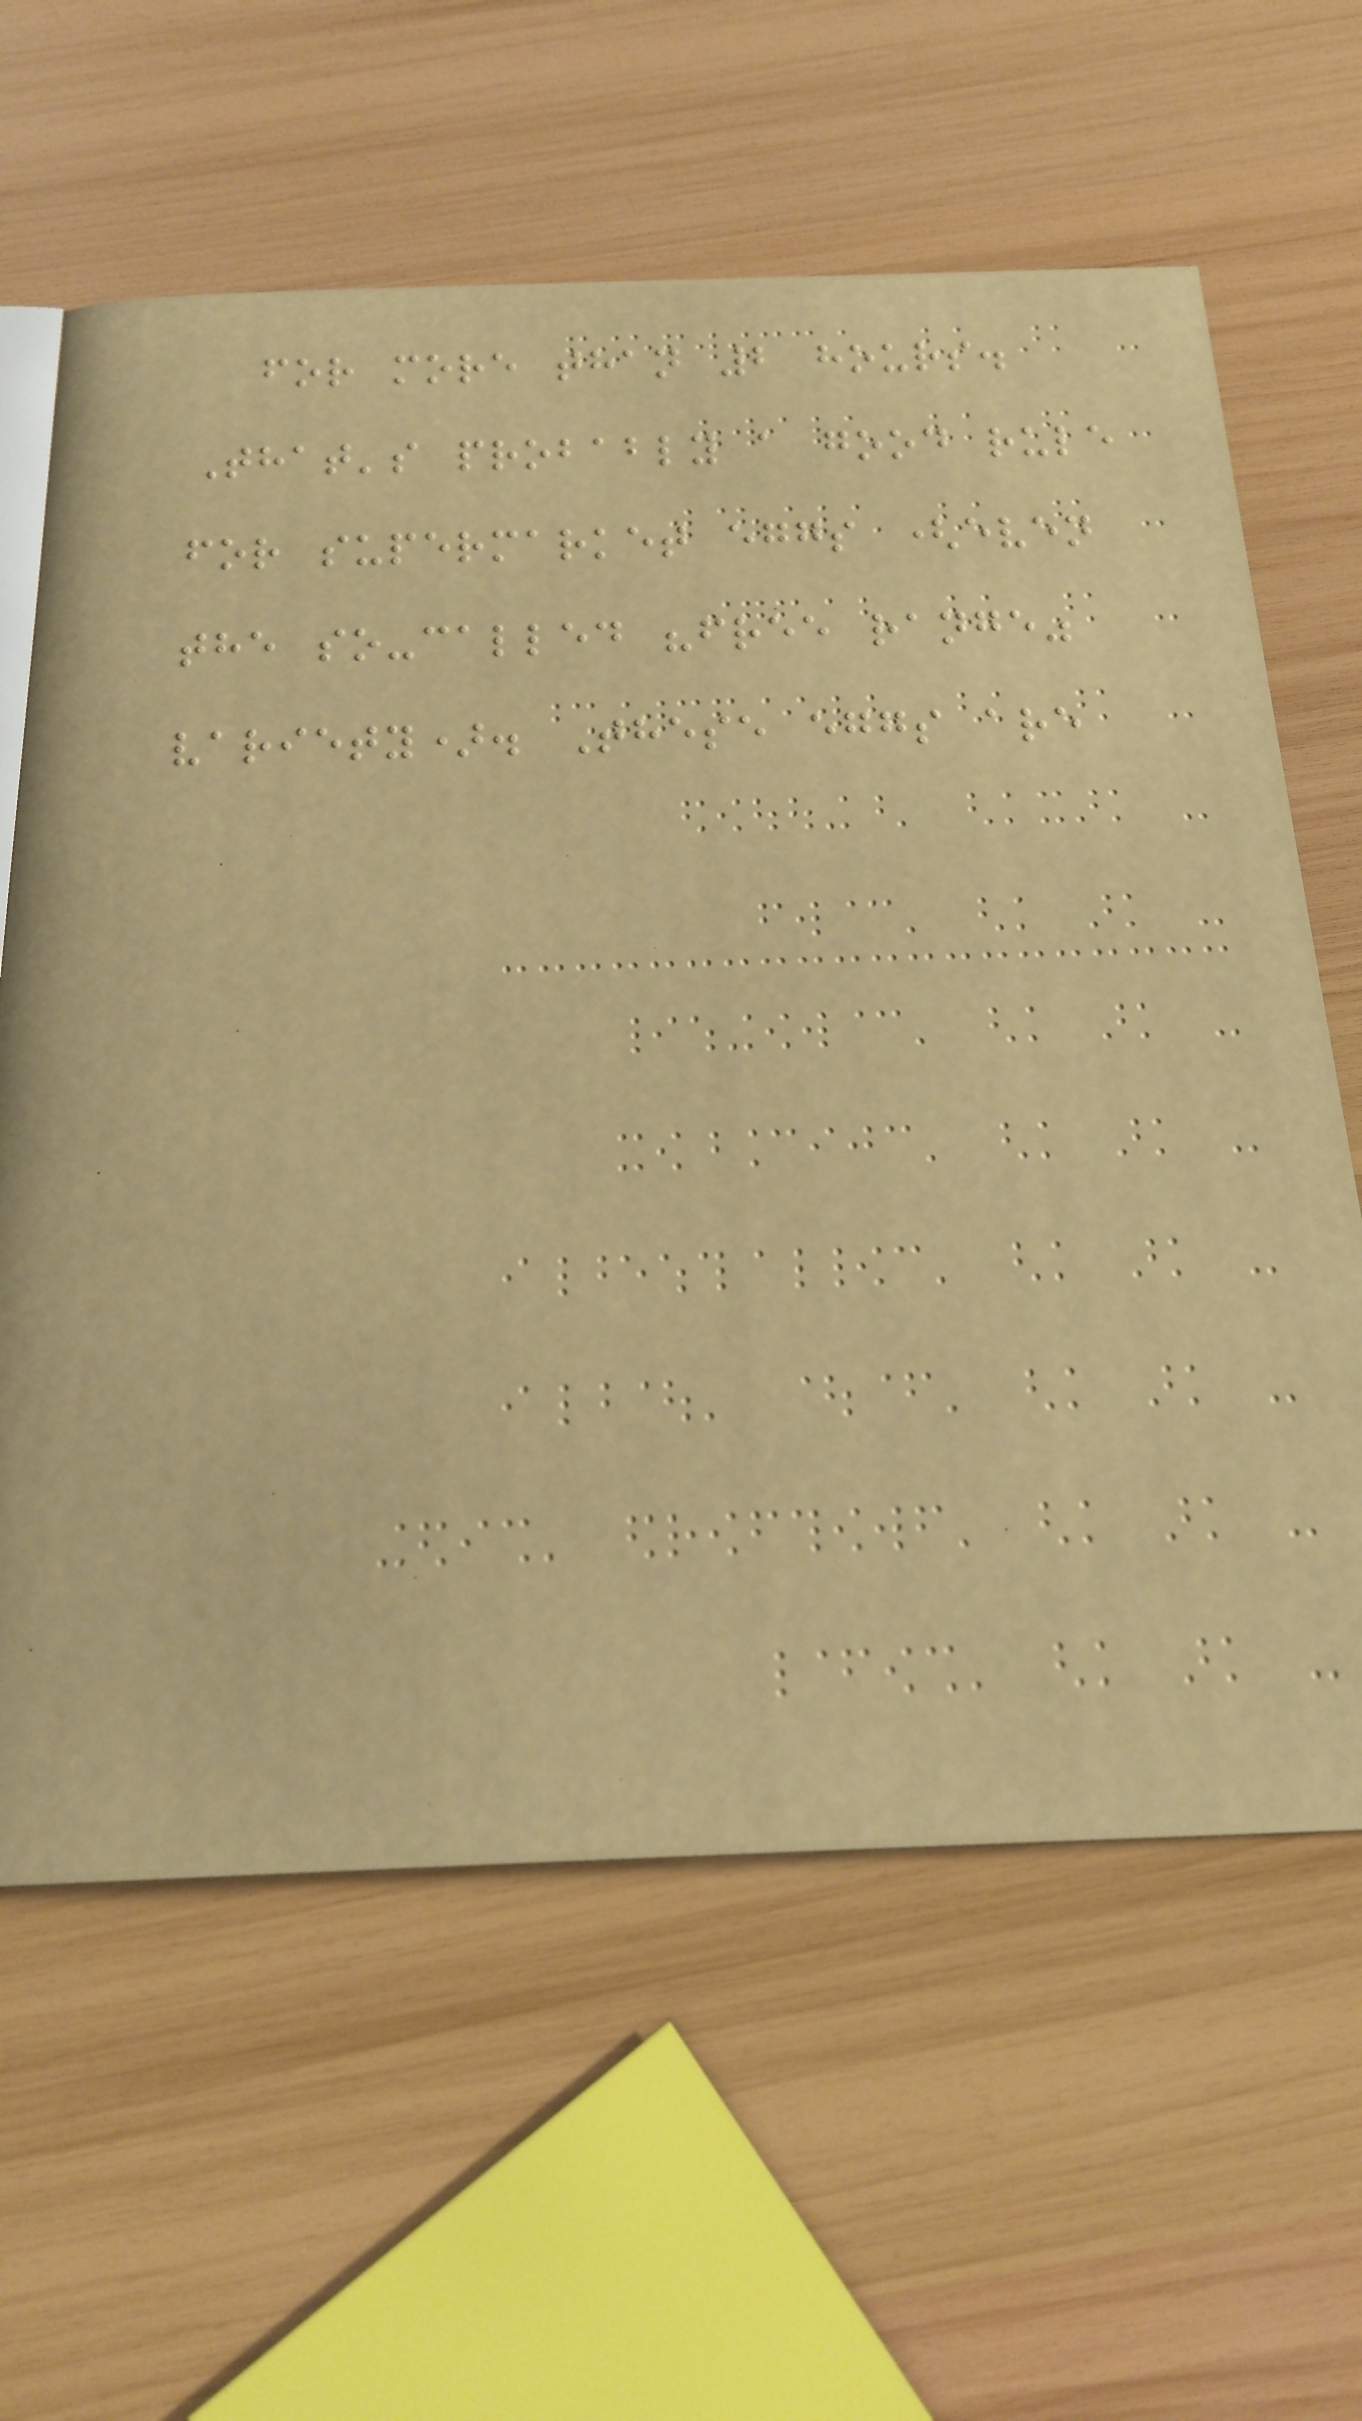for more than 2 hours.
That's probably a good rule
for supermarket eggs (even
the so-called "free range"
variety). These eggs are
